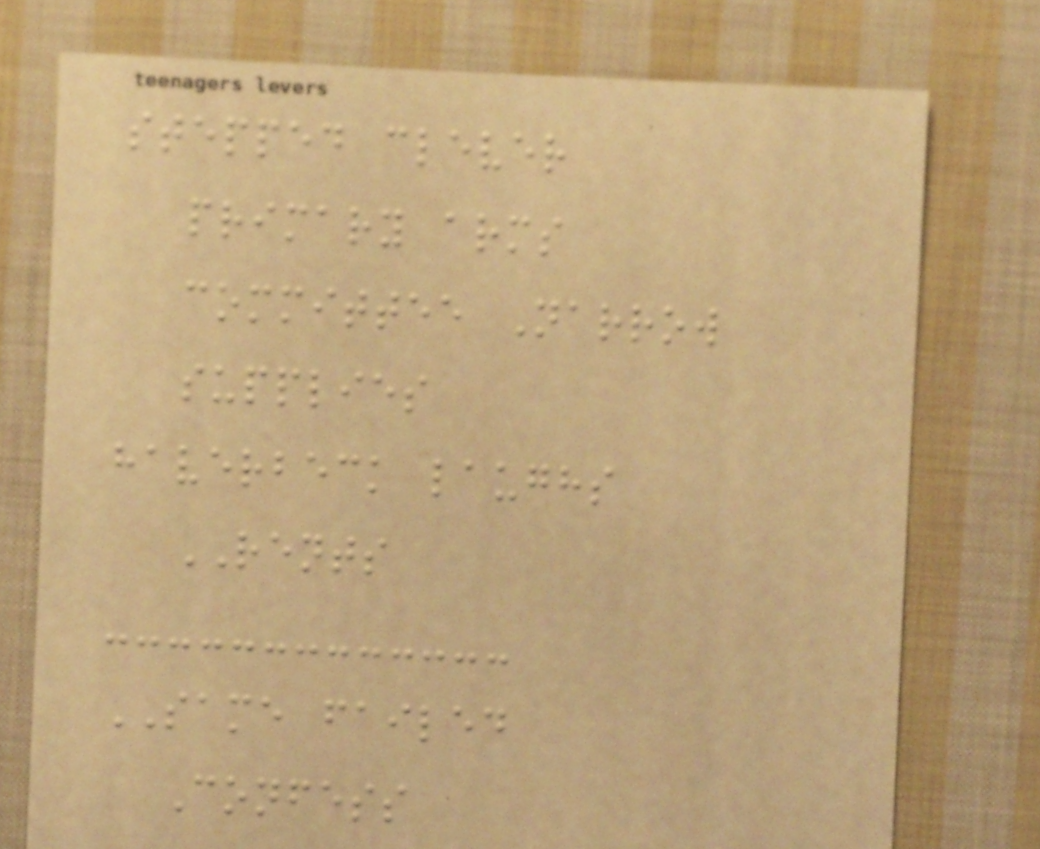stepped clever
primary arms
committee Narrow
supplies
haverbeck laughs
RENTS
SAME failed
Confess
